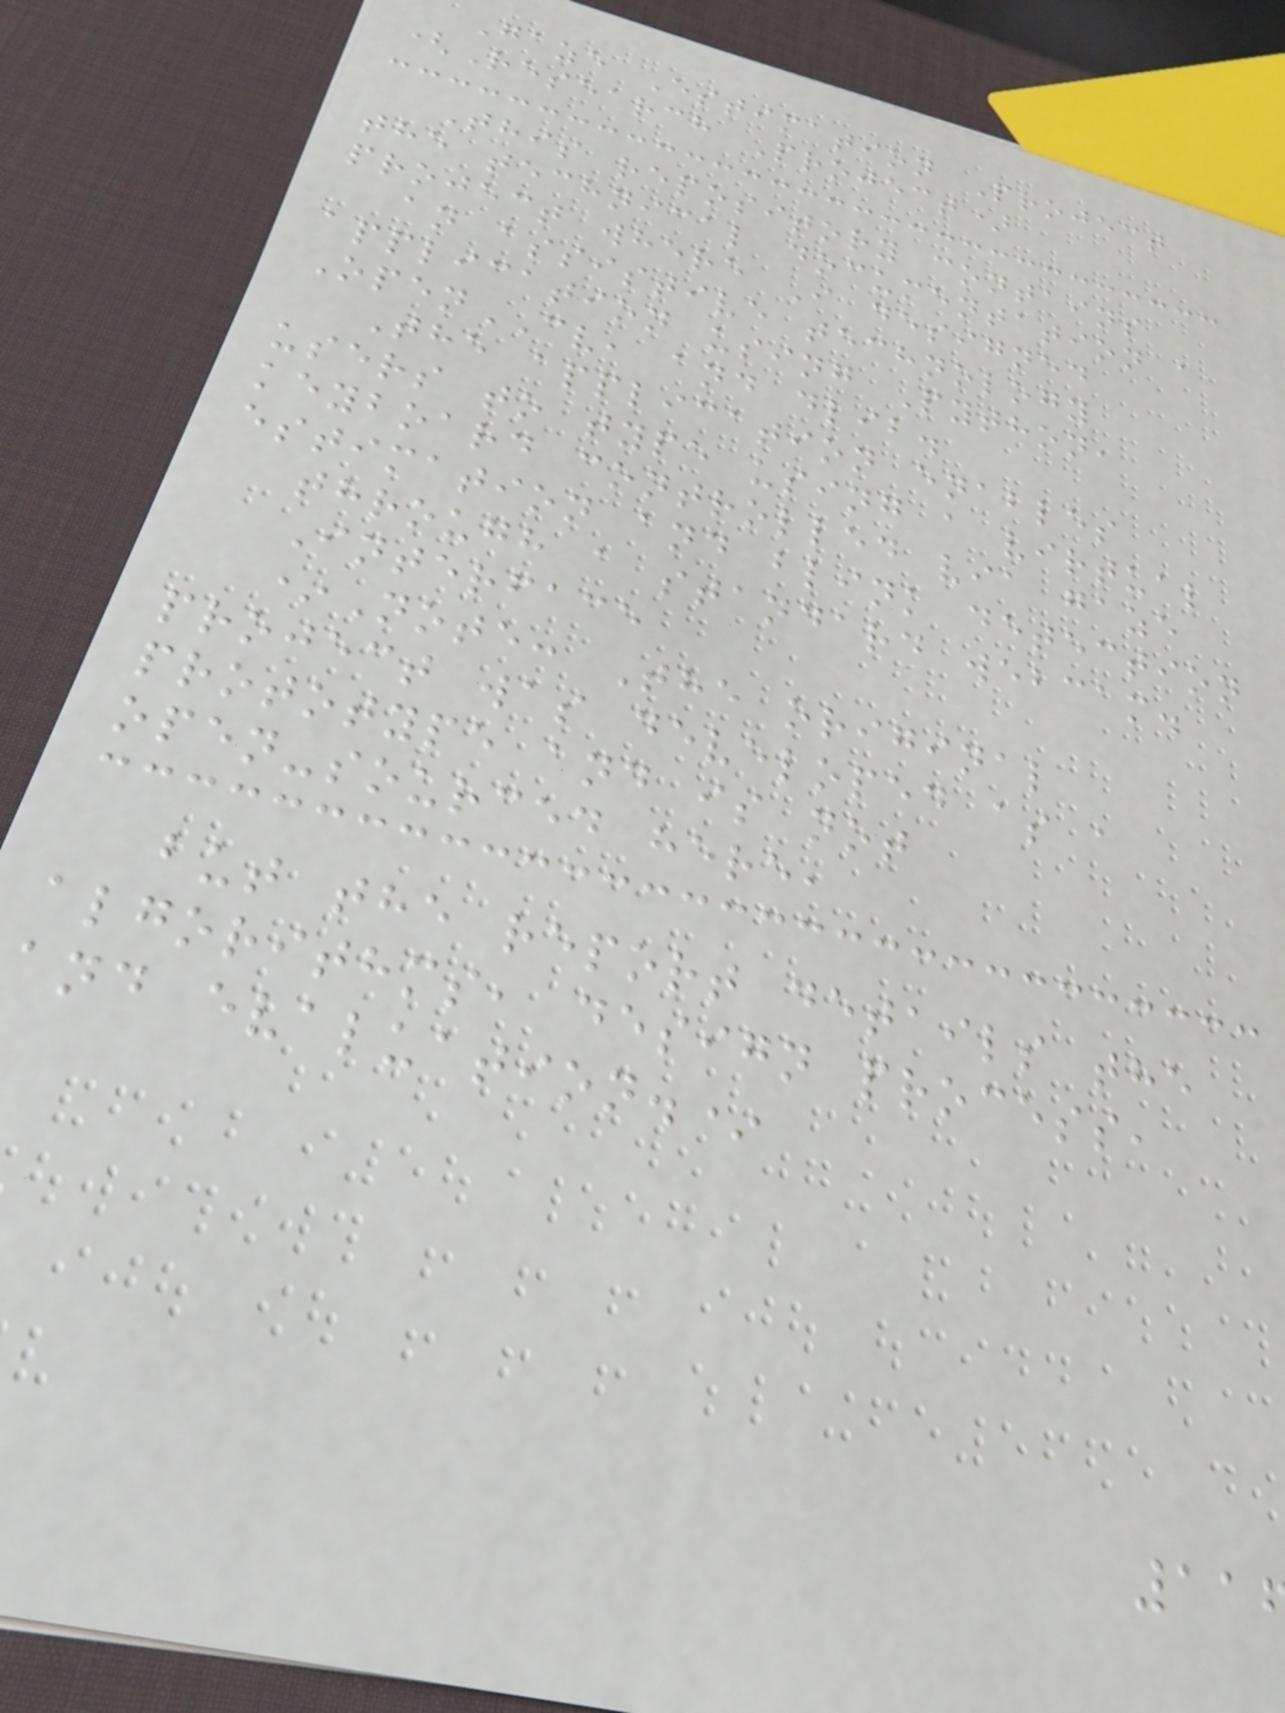Gaze Estimation Project
(Research Project)
This repository contains
the technical documentation a
project where I designed
an assistive technology
application using Python,
OpenCV, and dlib.
The application enables
users to type using a virtual
keyboard controlled via gaze
estimation and blink detection
through a standard webcam.
Interface
*Note: The original
project was developed as a
prototype and is not
open-sourced here,
but the report details the
algorithms, design process,
and evaluation.*
